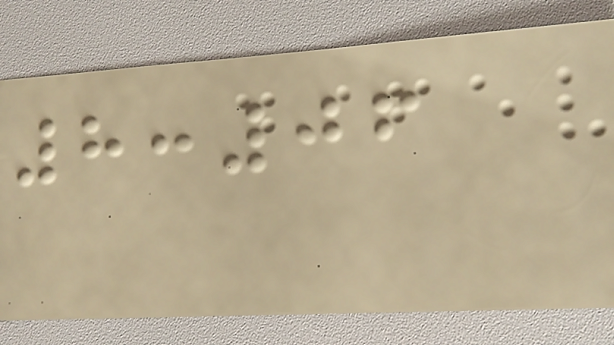8:06
